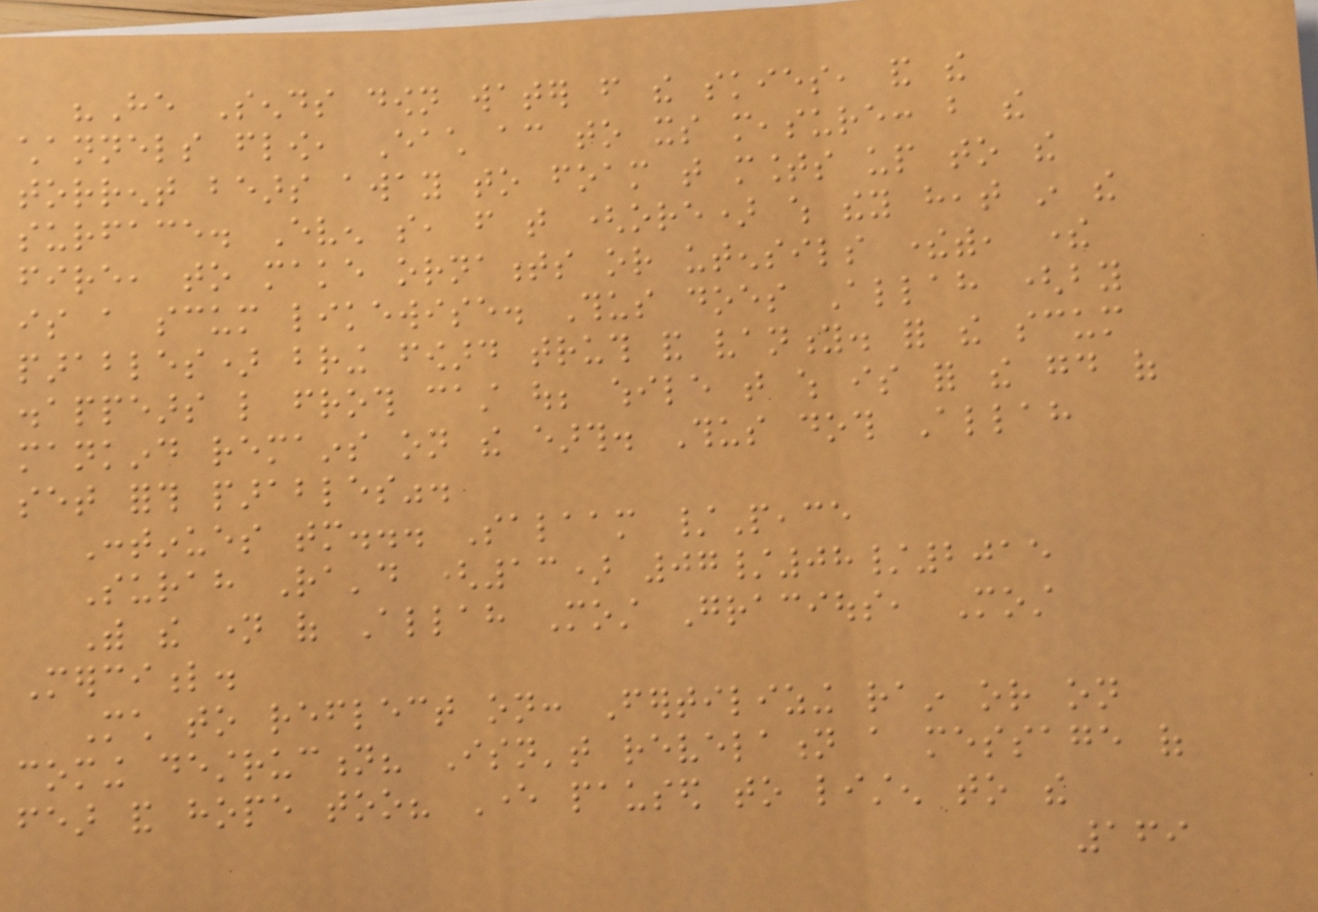"He Sends down water from the skies, and the
channels flow, Each according to its measure: but the
torrent bears away to foam that mounts up to the
surface. Even so, from that (ore) which they heat in the
fire, to make ornaments or utensils therewith, there
is a scum likewise. Thus does Allah (by
parables) bring foward truth and vanity. for the scum
disappears like froth cast out; while that which is for the good of
mankind remains on the earth. Thus doth Allah
set forth parables".
Continues tomorrow... Salaam /Peace
Surah Ra'd (13) 07/08/2015
With the name of Allah Most Gracious, Most
Merciful.
Much to reflect on: Fertilizing rain or on
coming destruction? Isn't revelation a message of
fear and hope too? Ever paused to listen to the
169
